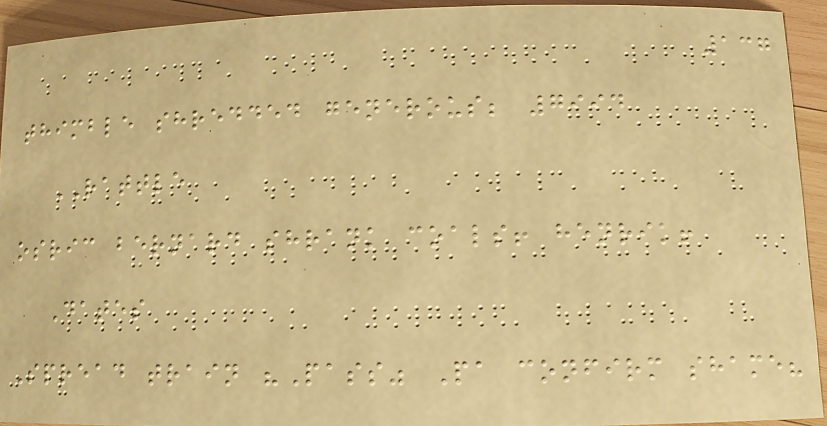137
thimble shredded generous; 7994
RATTLE
osric bernard shrank coals! henrik!
Dates
Spread train "Pass" Pa confirm shame?
